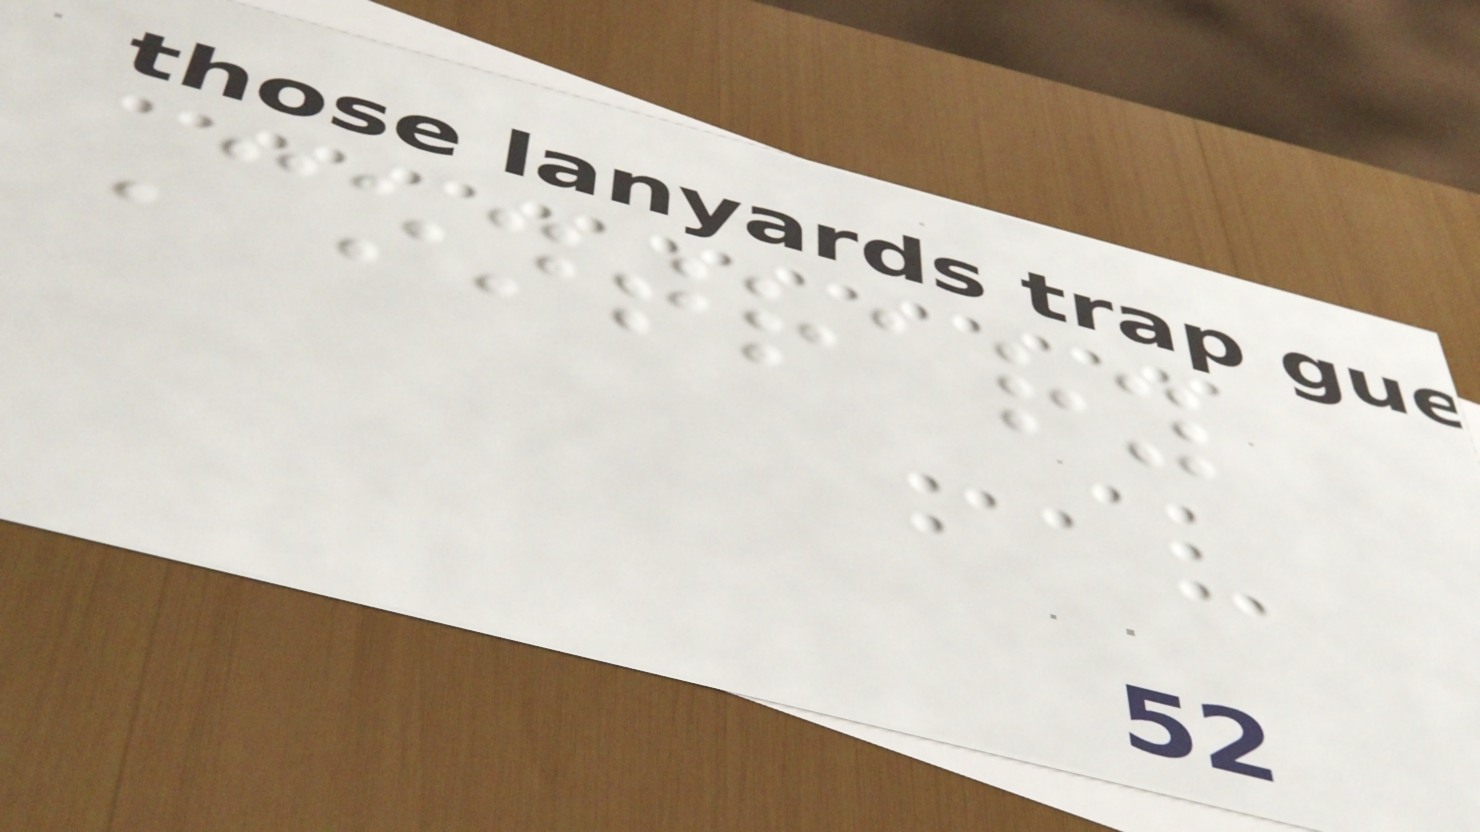Contrary
